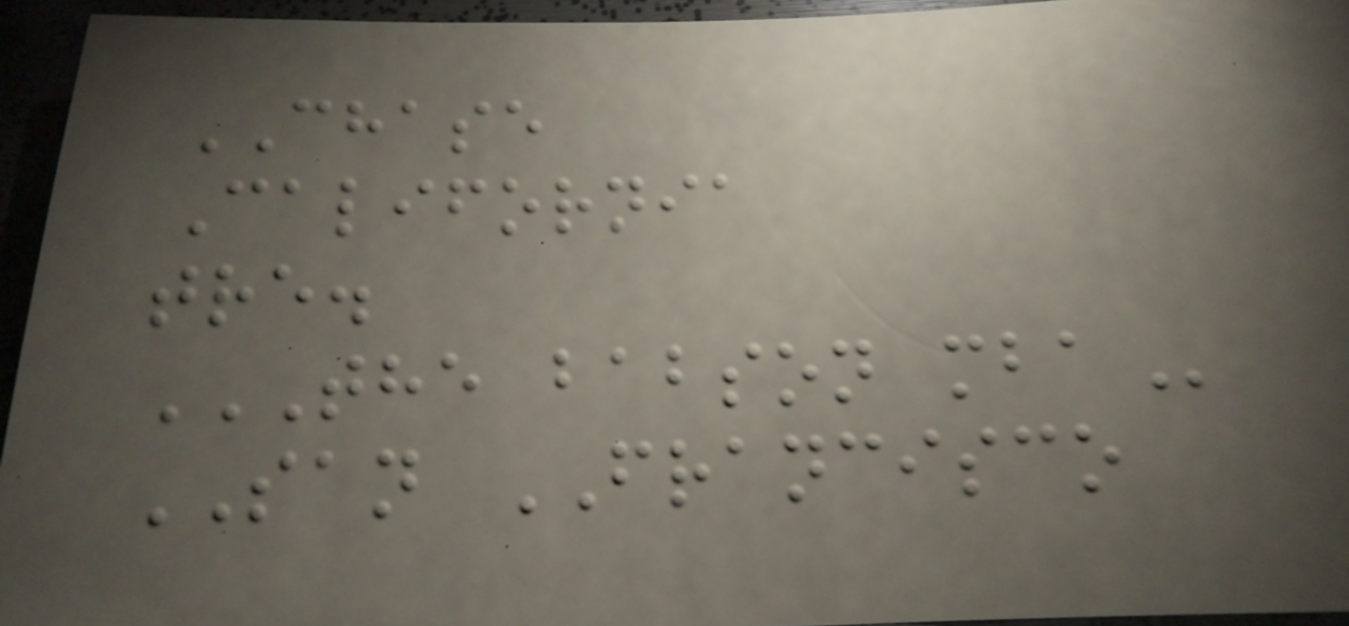CHASE
California
tre.
THE BABSON MBA
SAN FRANCISCO
